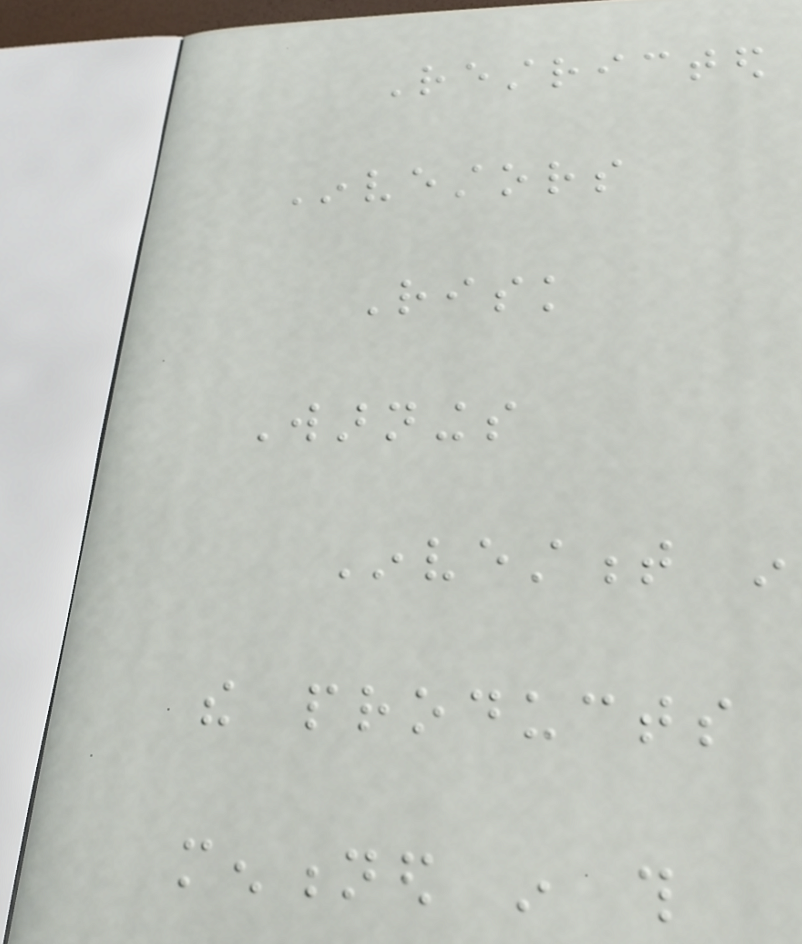Restricted
Investors
Risk
Warnings
Investment in
the products
mentioned in this
